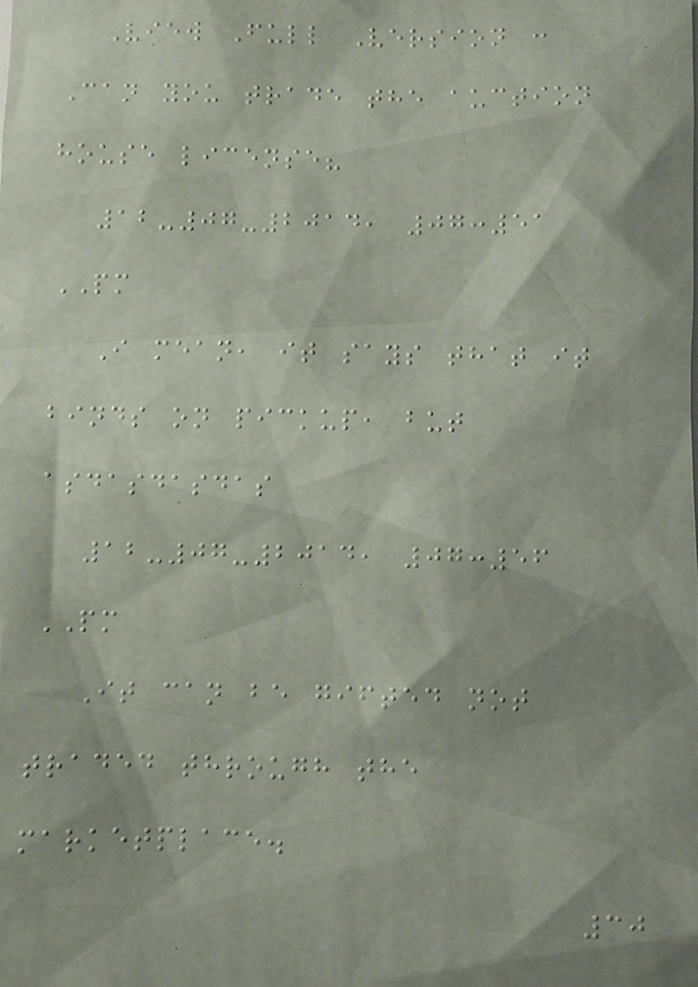View Full Version :
Can you trade the auction
house license?
12-07-2014, 07:51
PM
I mean, it says that it
binds on pickup, but
asdasdasdas
12-07-2014, 07:56
PM
It can be gifted not
traded through the
marketplace.
30
